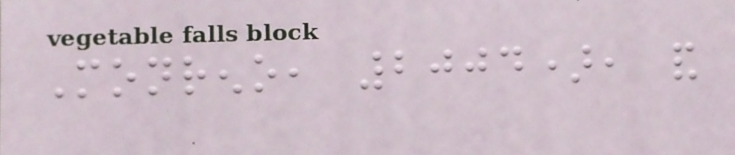Monreno, 2004), and
